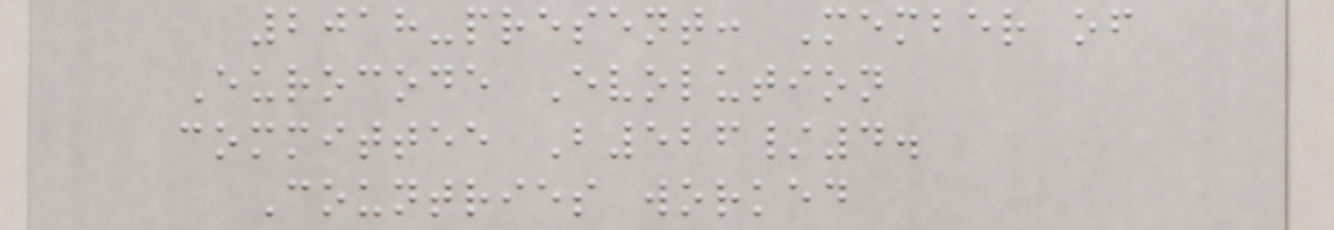2018-present: Member of
Eurocode Evolution
committee B526/4.
Countries worked
